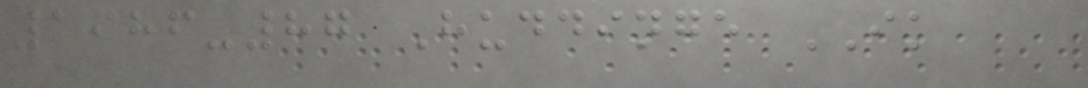1986-87 Huddinge IK
